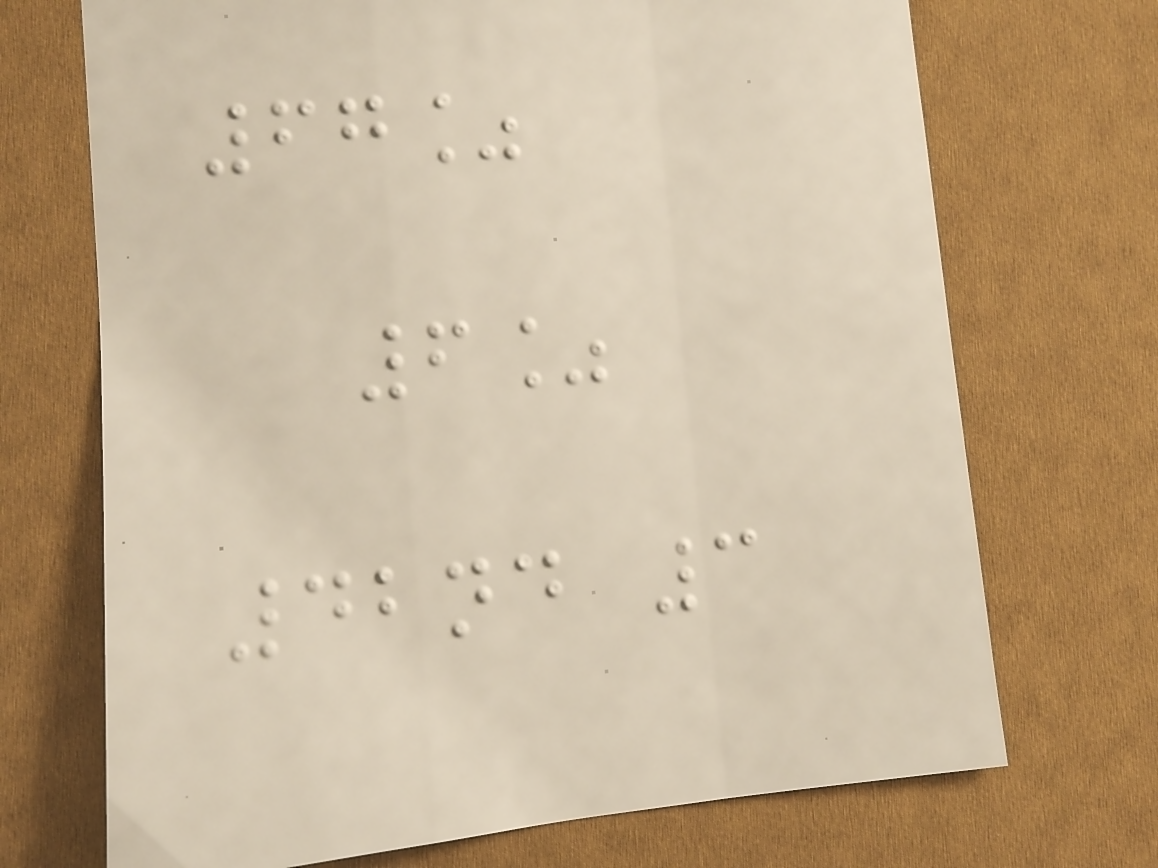67%
6%
42nd 3
